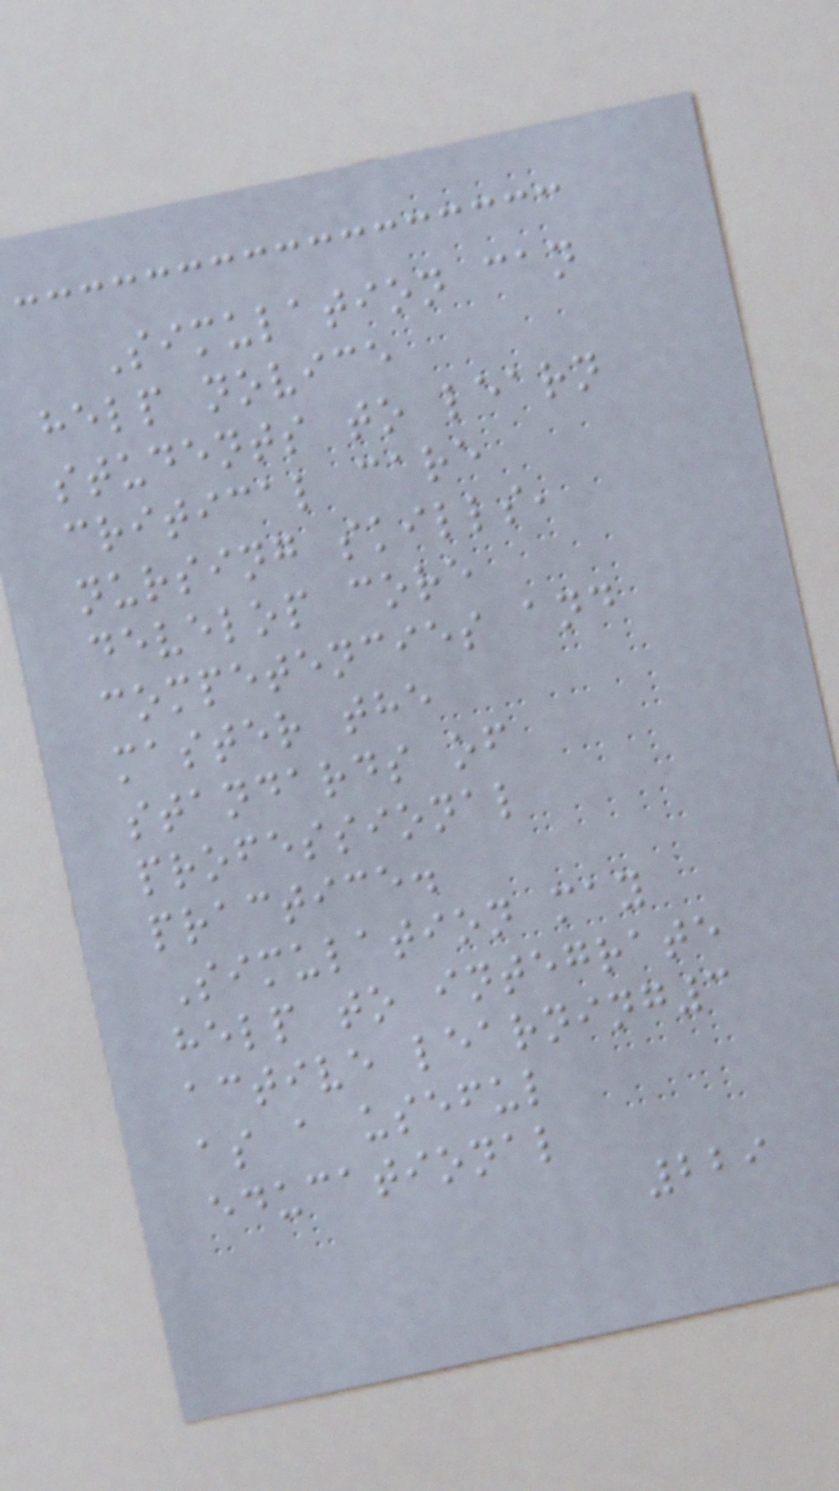Simulation can
help novice
students to learn
critical care
nursing skills,
develop core
competencies and
master the
standards of
professional
practice.
Simulation may
help to integrate
active learning3
as a useful
educational
229
